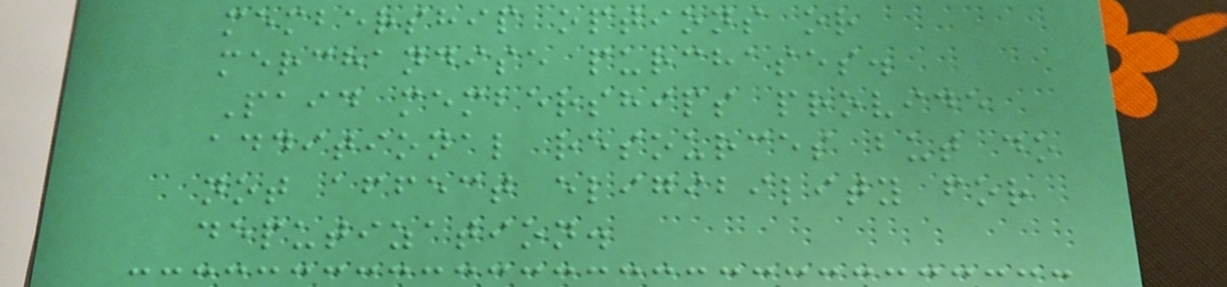membership options or
merchandise purchases.
Paid memberships provide
additional resources but do
not affect eligibility for
deputization.
